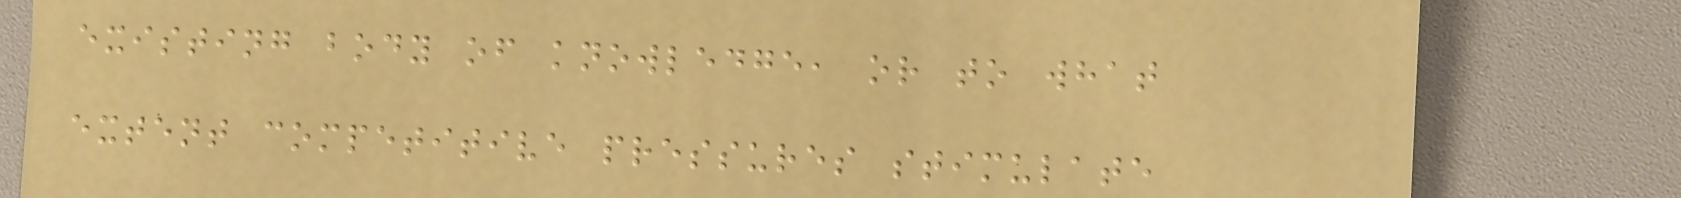existing body of knowledge, or to what
extent competitive pressures stimulate
